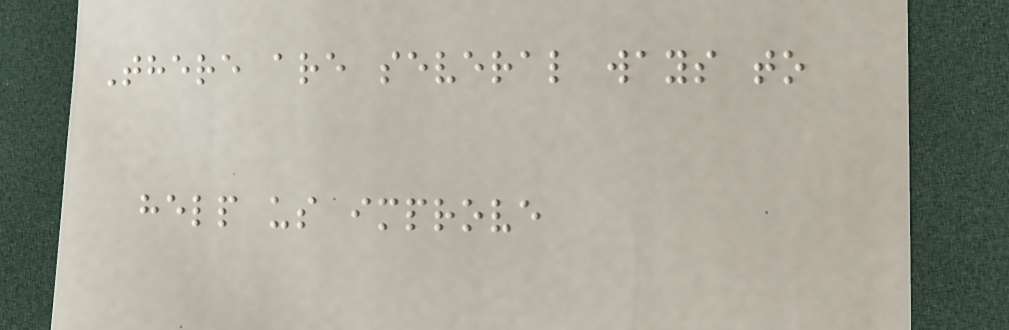There are several ways to
help us improve
